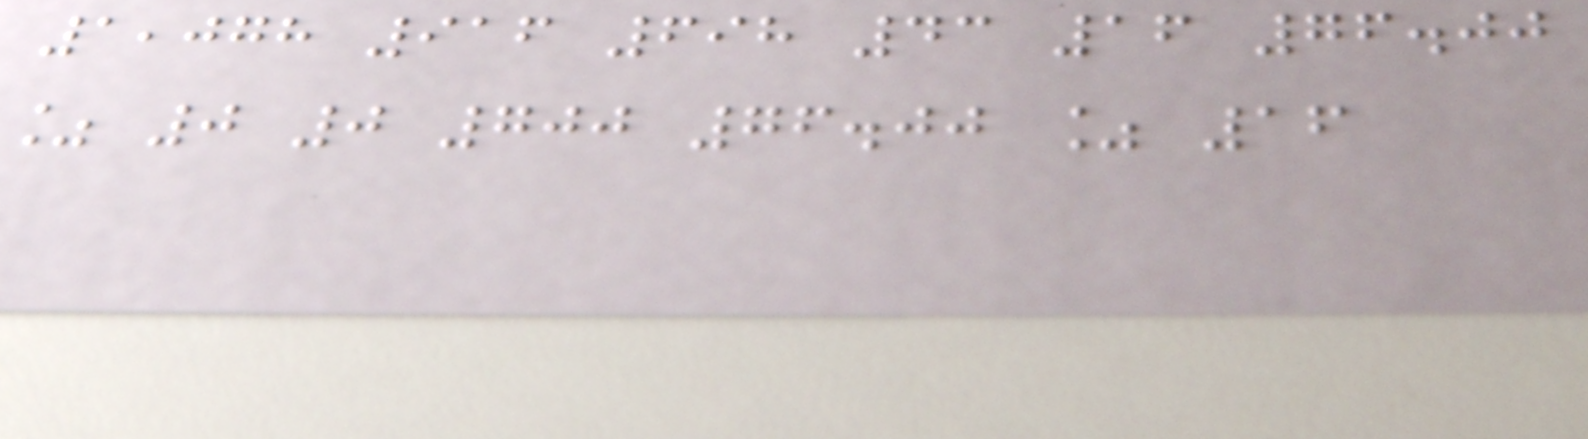1,078 916 698 43 16 76.00
% 0 0 700 76.00 % 16
